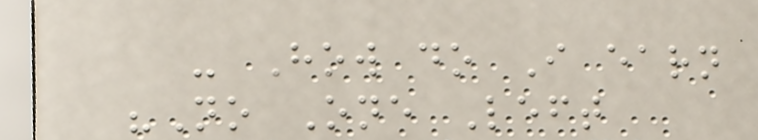- How do I earn
"No One Left
